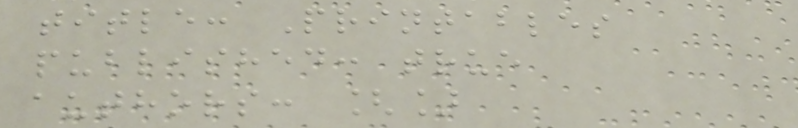title: Printables
published: true
authors: []
